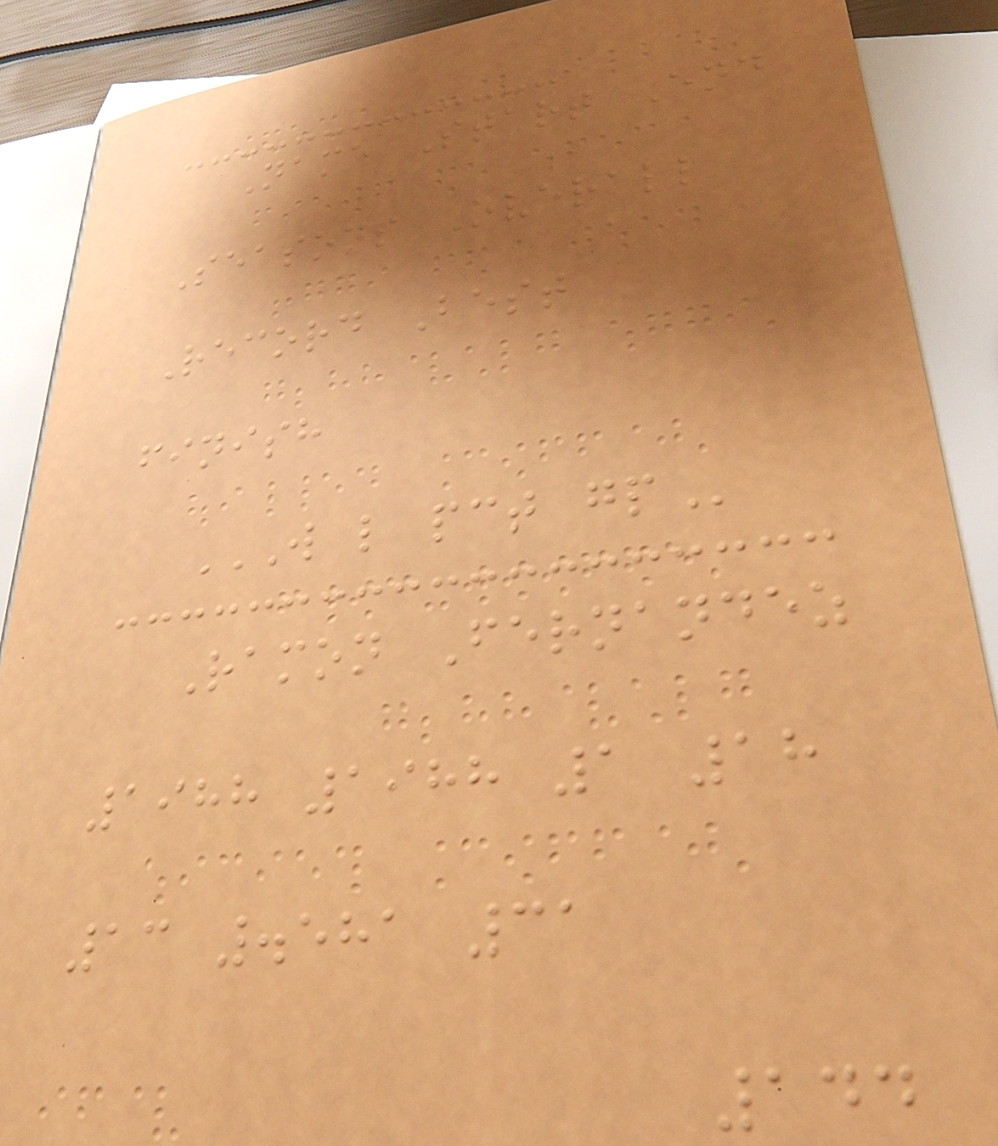Name Start End
Seasons Overall
Record Best
finish
W L PCT GP
Ramon Fernandez
1988 1988 1 18
13 .581 31
144
